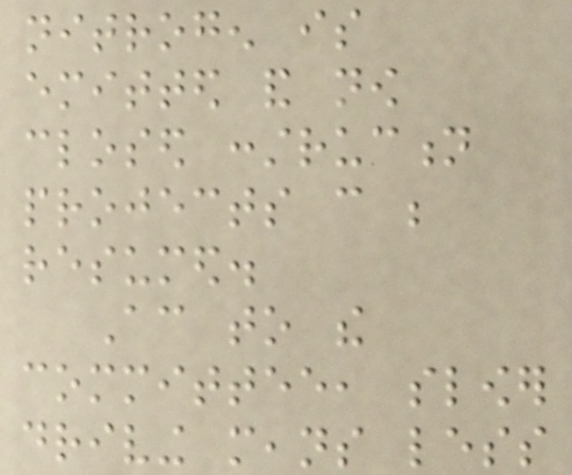nitrogen is
emitted and now
closed construction
projects can be
resumed.
According to the
committee, slower
driving means less
